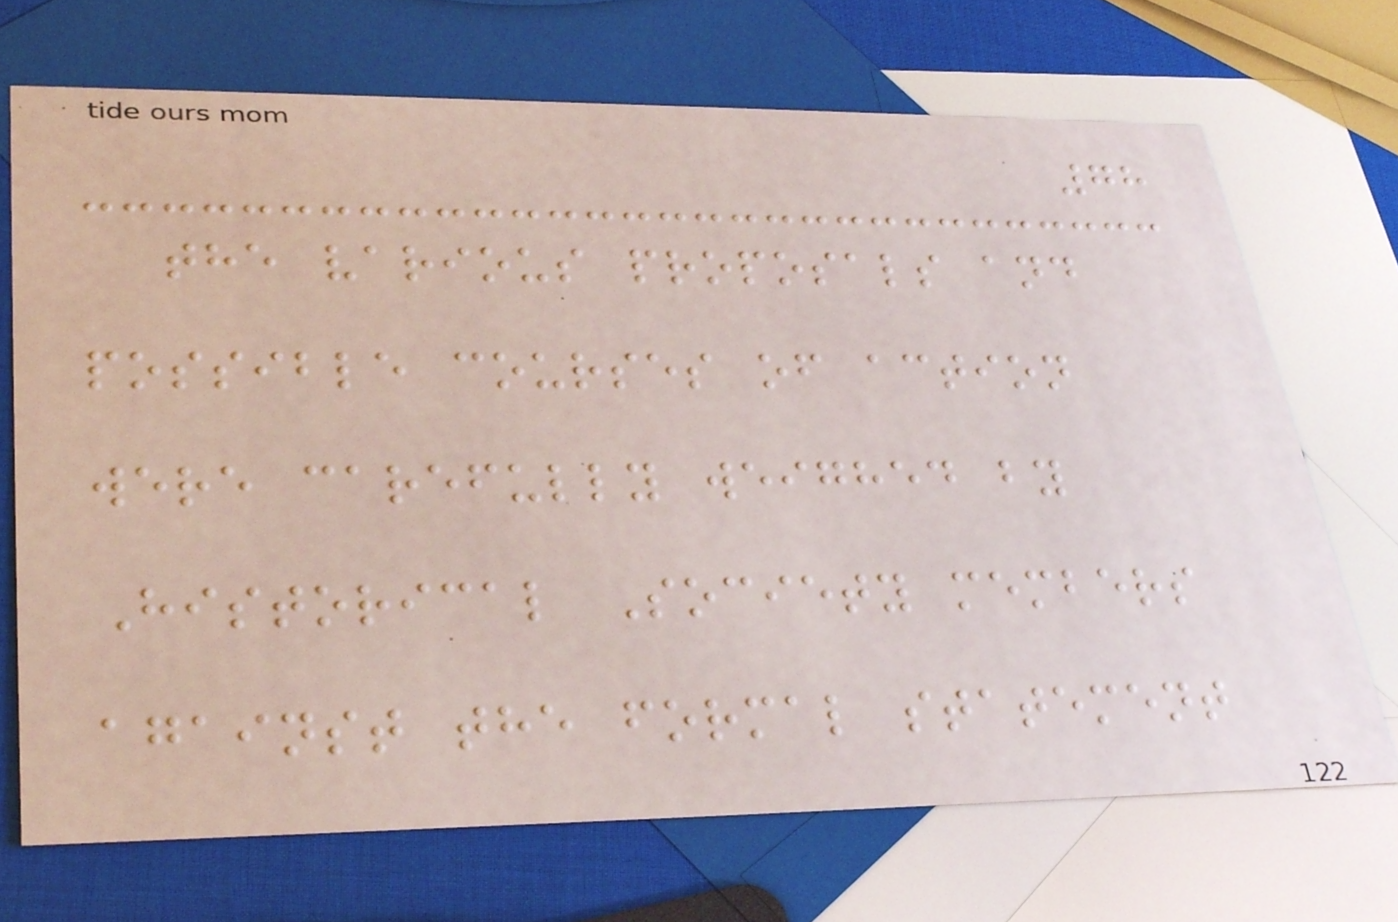78
the various proposals and
possible courses of action
were carefully weighed by
Historical Society members
against the formal statement
